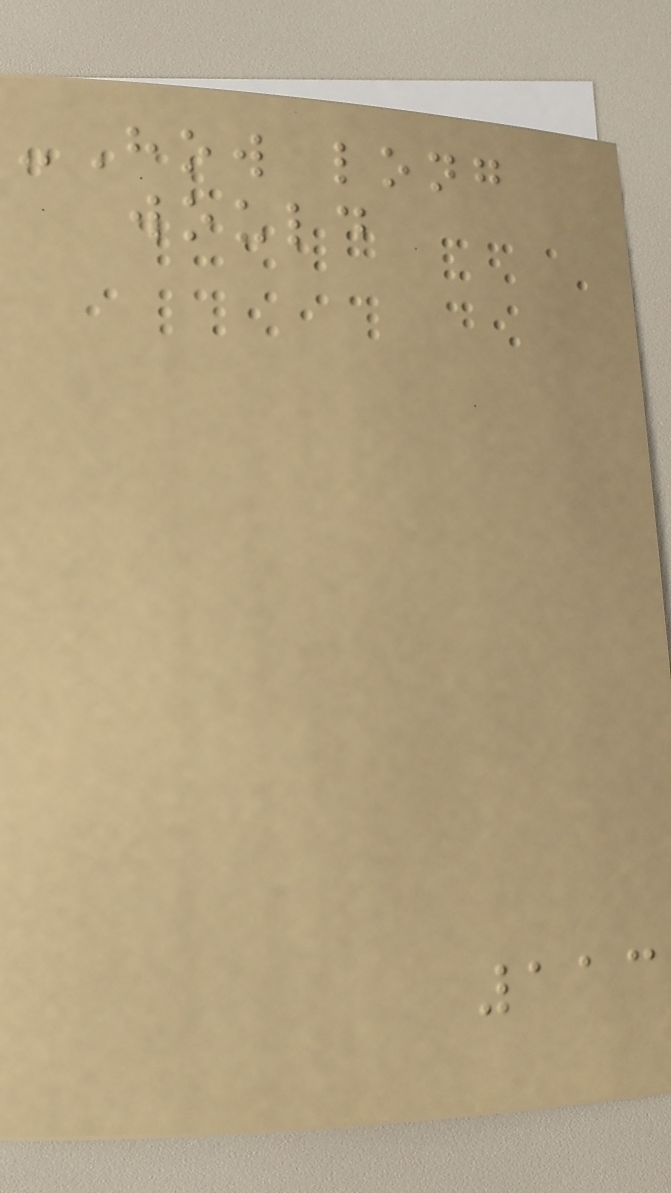-How long
would
113
